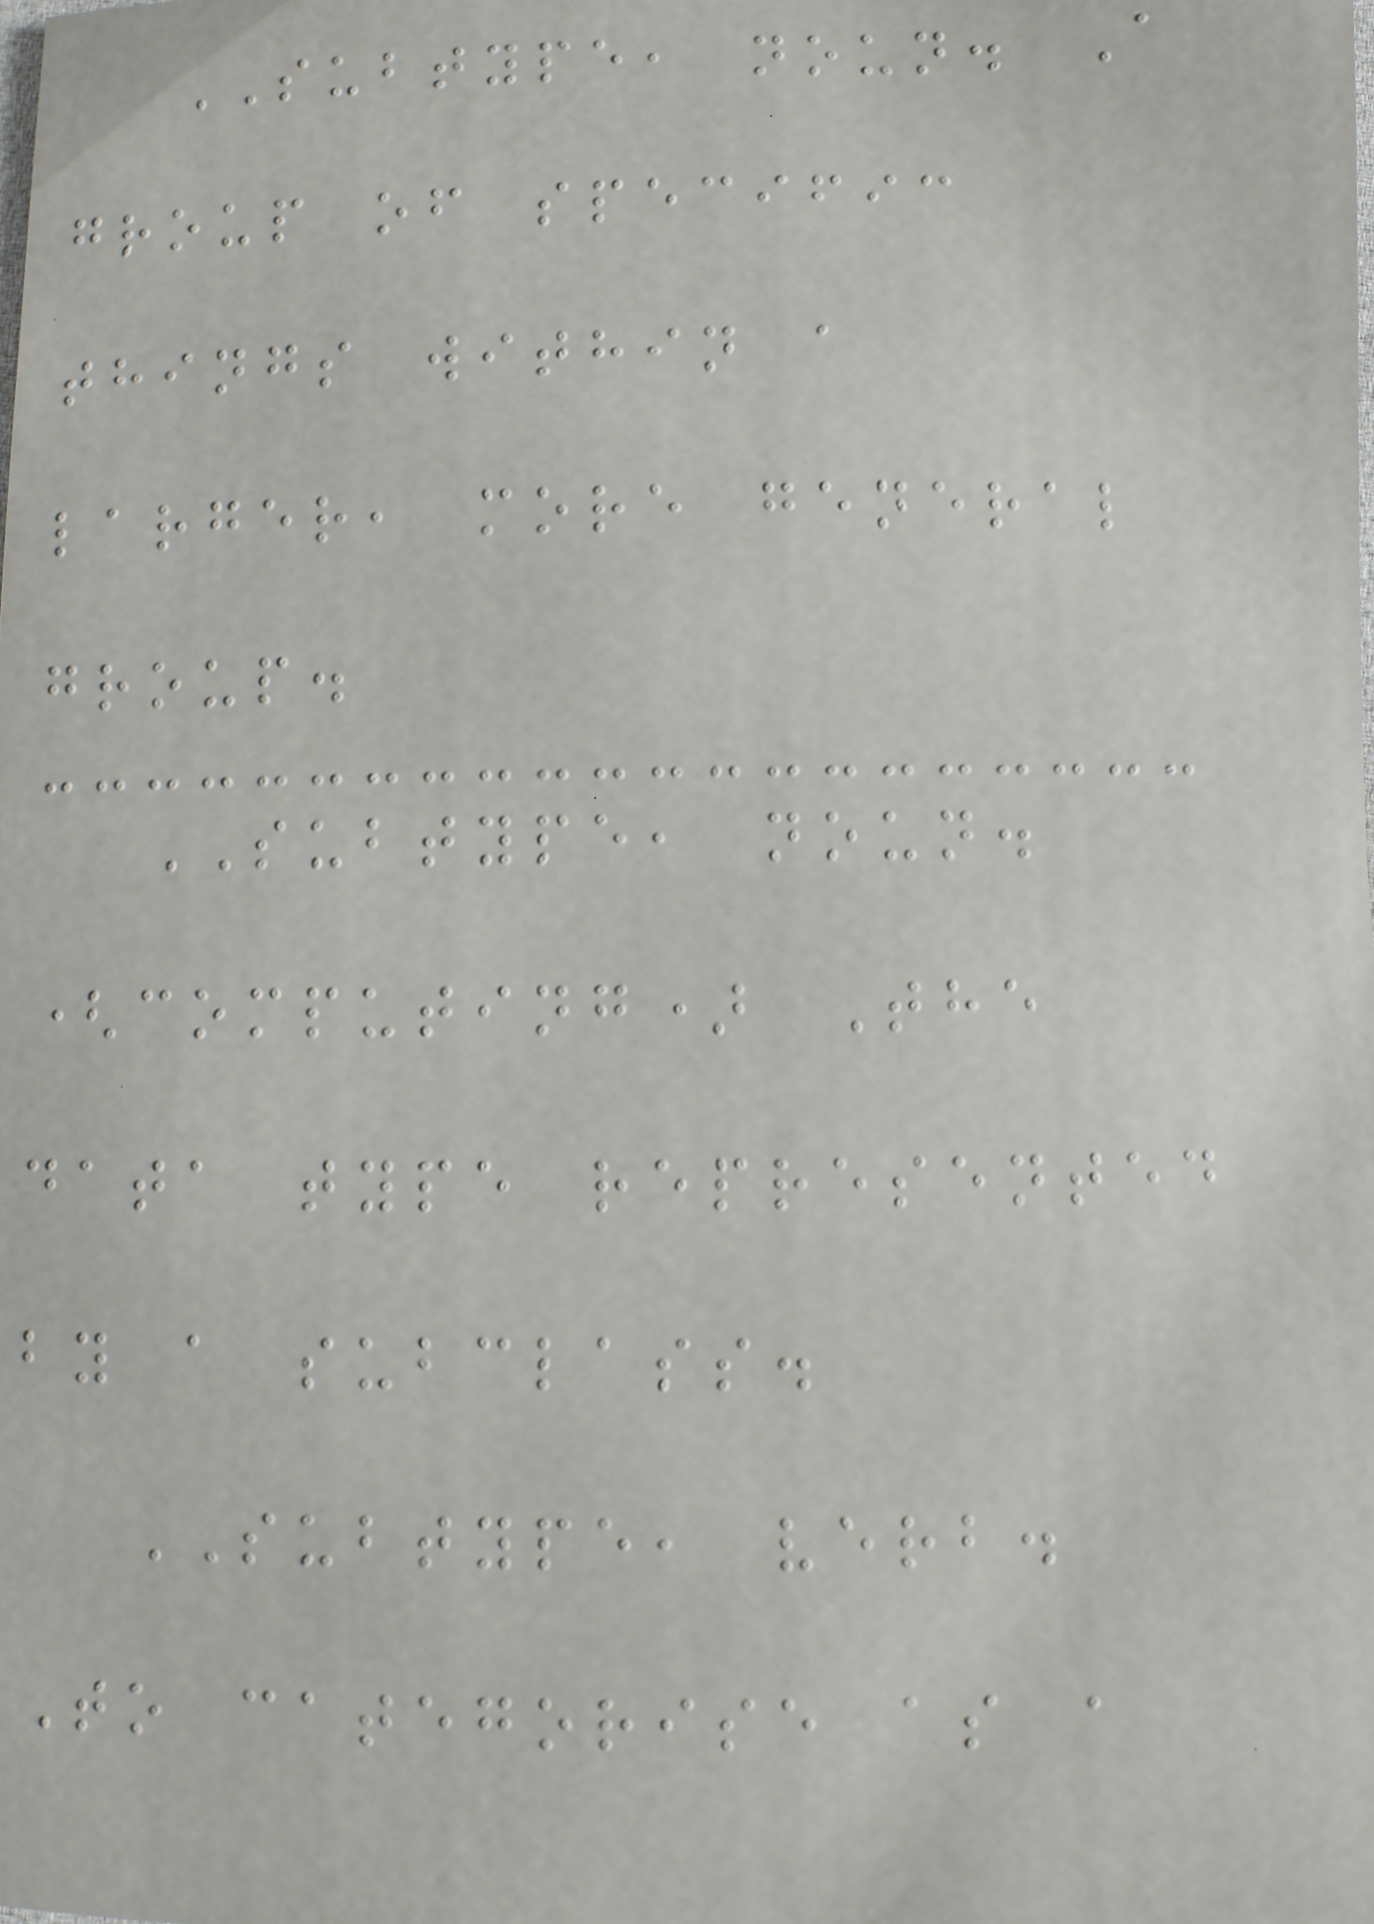SUBTYPE, noun. A
group of specific
things within a
larger, more general
group.
SUBTYPE, noun.
(computing) The
data type represented
by a subclass.
SUBTYPE, verb.
To categorise as a
